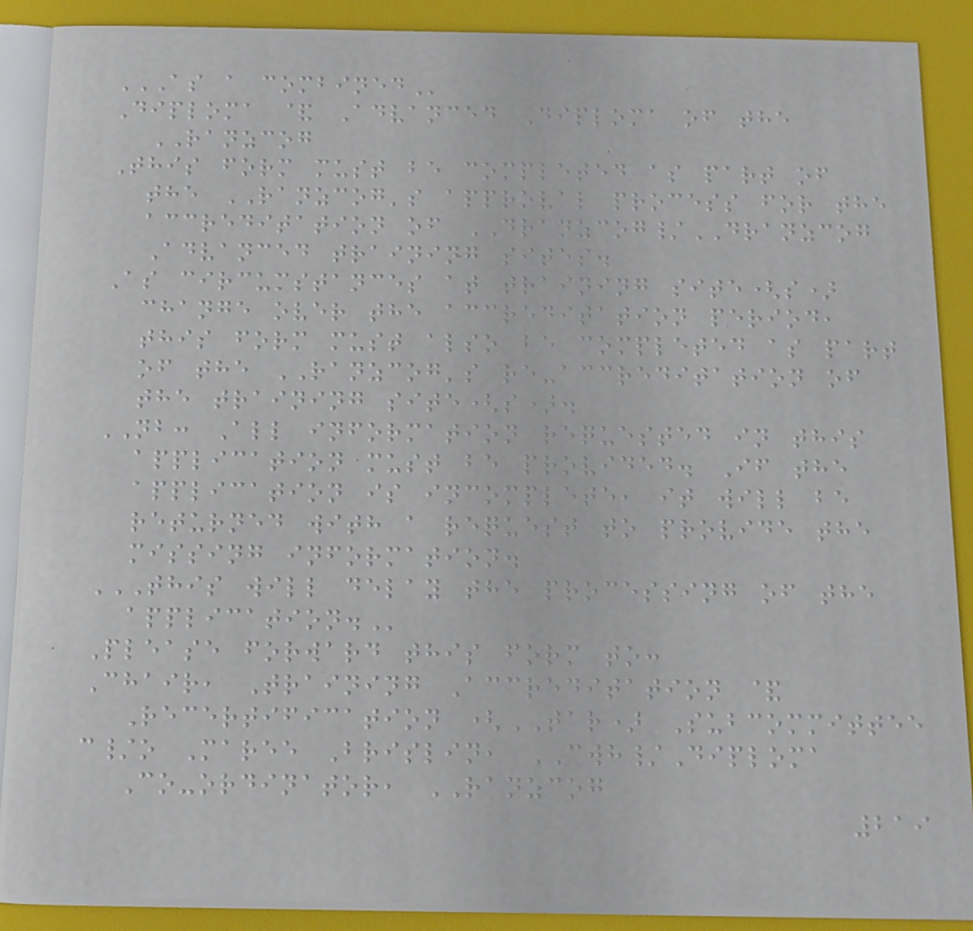AS A COMBINED
Diploma & Advanced Diploma of the
RANZCOG
This form must be completed as part of
the RANZCOG's approval process for the
accreditation of DRANZCOG/DRANZCOG
Advanced training sites.
As circumstances at training site(s)
change over the accreditation period,
this form must also be completed as part
of the RANZCOG's re-accreditation of
the training site(s).
NB: All information requested in this
application must be provided. If the
application is incomplete, it will be
returned with a request to provide the
missing information.
THIS WILL DELAY THE PROCESSING OF THE
APPLICATION.
Please forward this form to:
Chair, Training Accreditation &
Recertification (TAR) Subcommittee
c/o Maree Brislin, CWH/Diploma
Co-ordinator, RANZCOG
219
